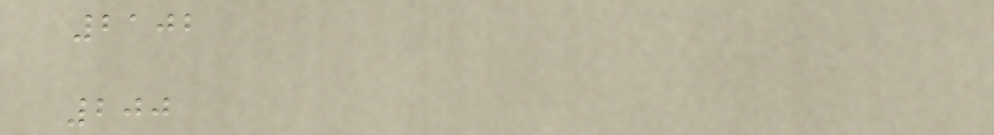2102
200
